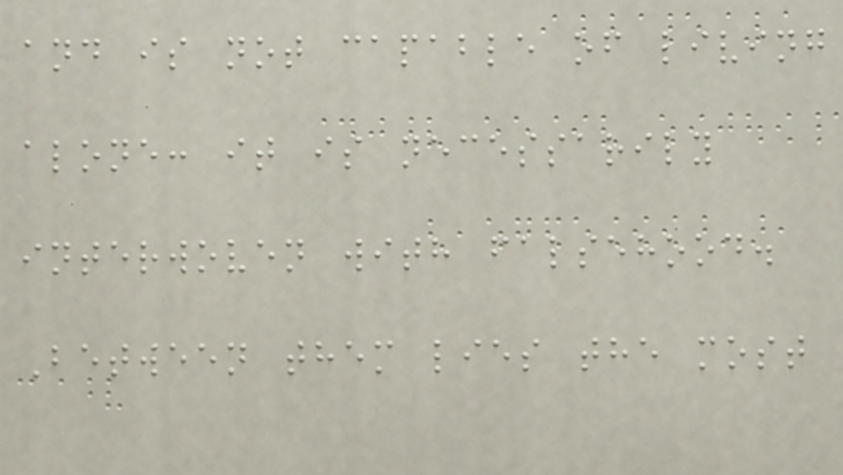and is not capable of living
alone: it is necessarily
interwoven with falsehood.
Between them lies the most
